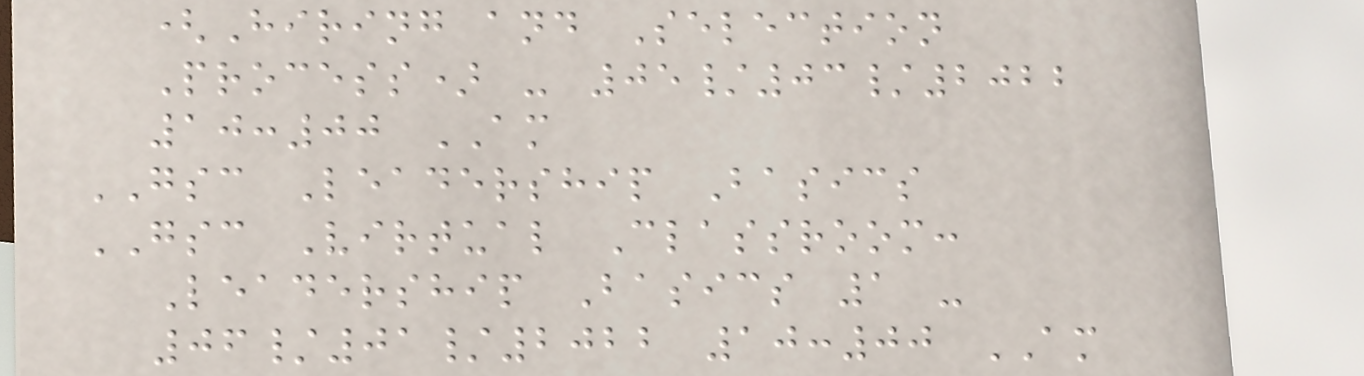(Hiring and Selection
Process) - 05/03/2022
10:00 AM
GSC Leadership Basics
GSC Virtual Classroom:
Leadership Basics 1 -
06/01/2022 10:00 AM
